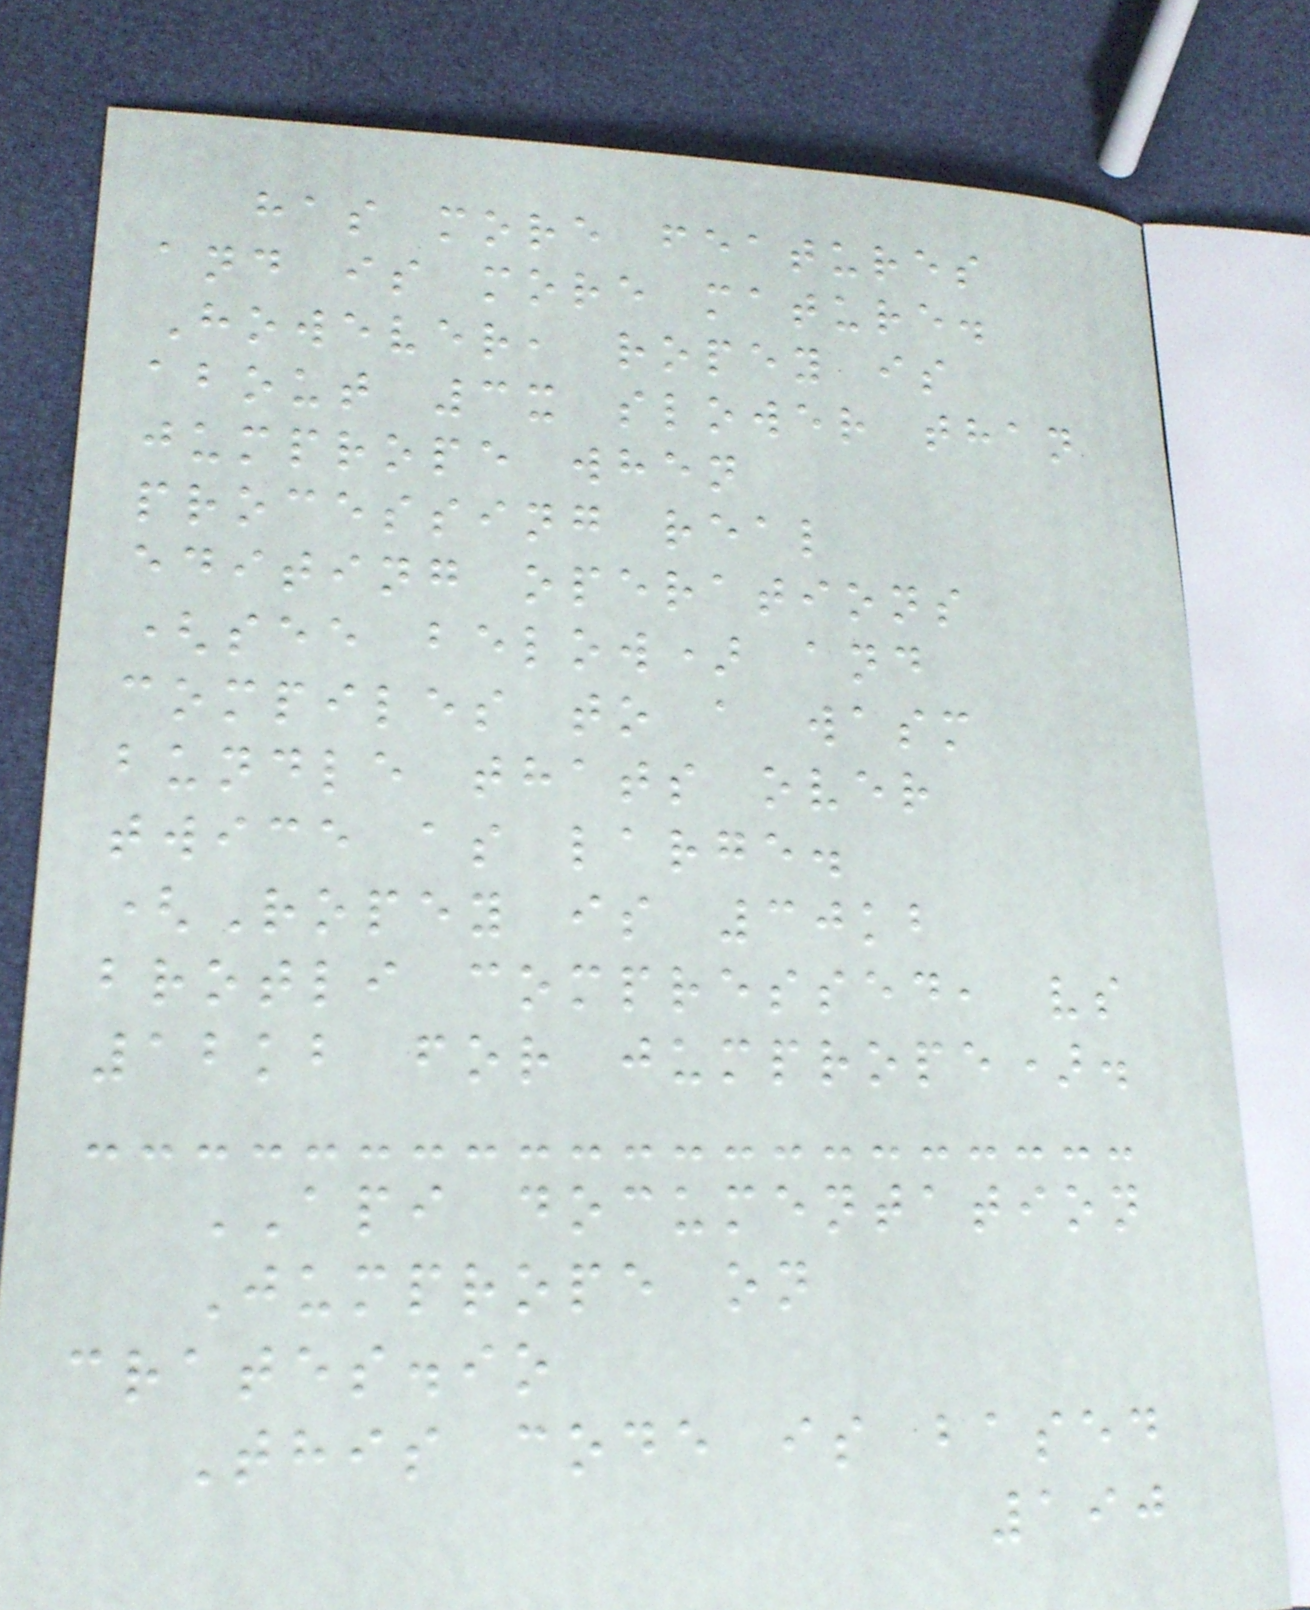has more features
and is more mature.
However, ropey is
about 3x slower than
jumprope when
processing real
editing operations
(see below) and
compiles to a wasm
bundle thats over
twice as large.
(Ropey is 30kb
brotli compressed, vs
12kb for jumprope).
API documentation
Jumprope on
crates.io
This code is based
190
